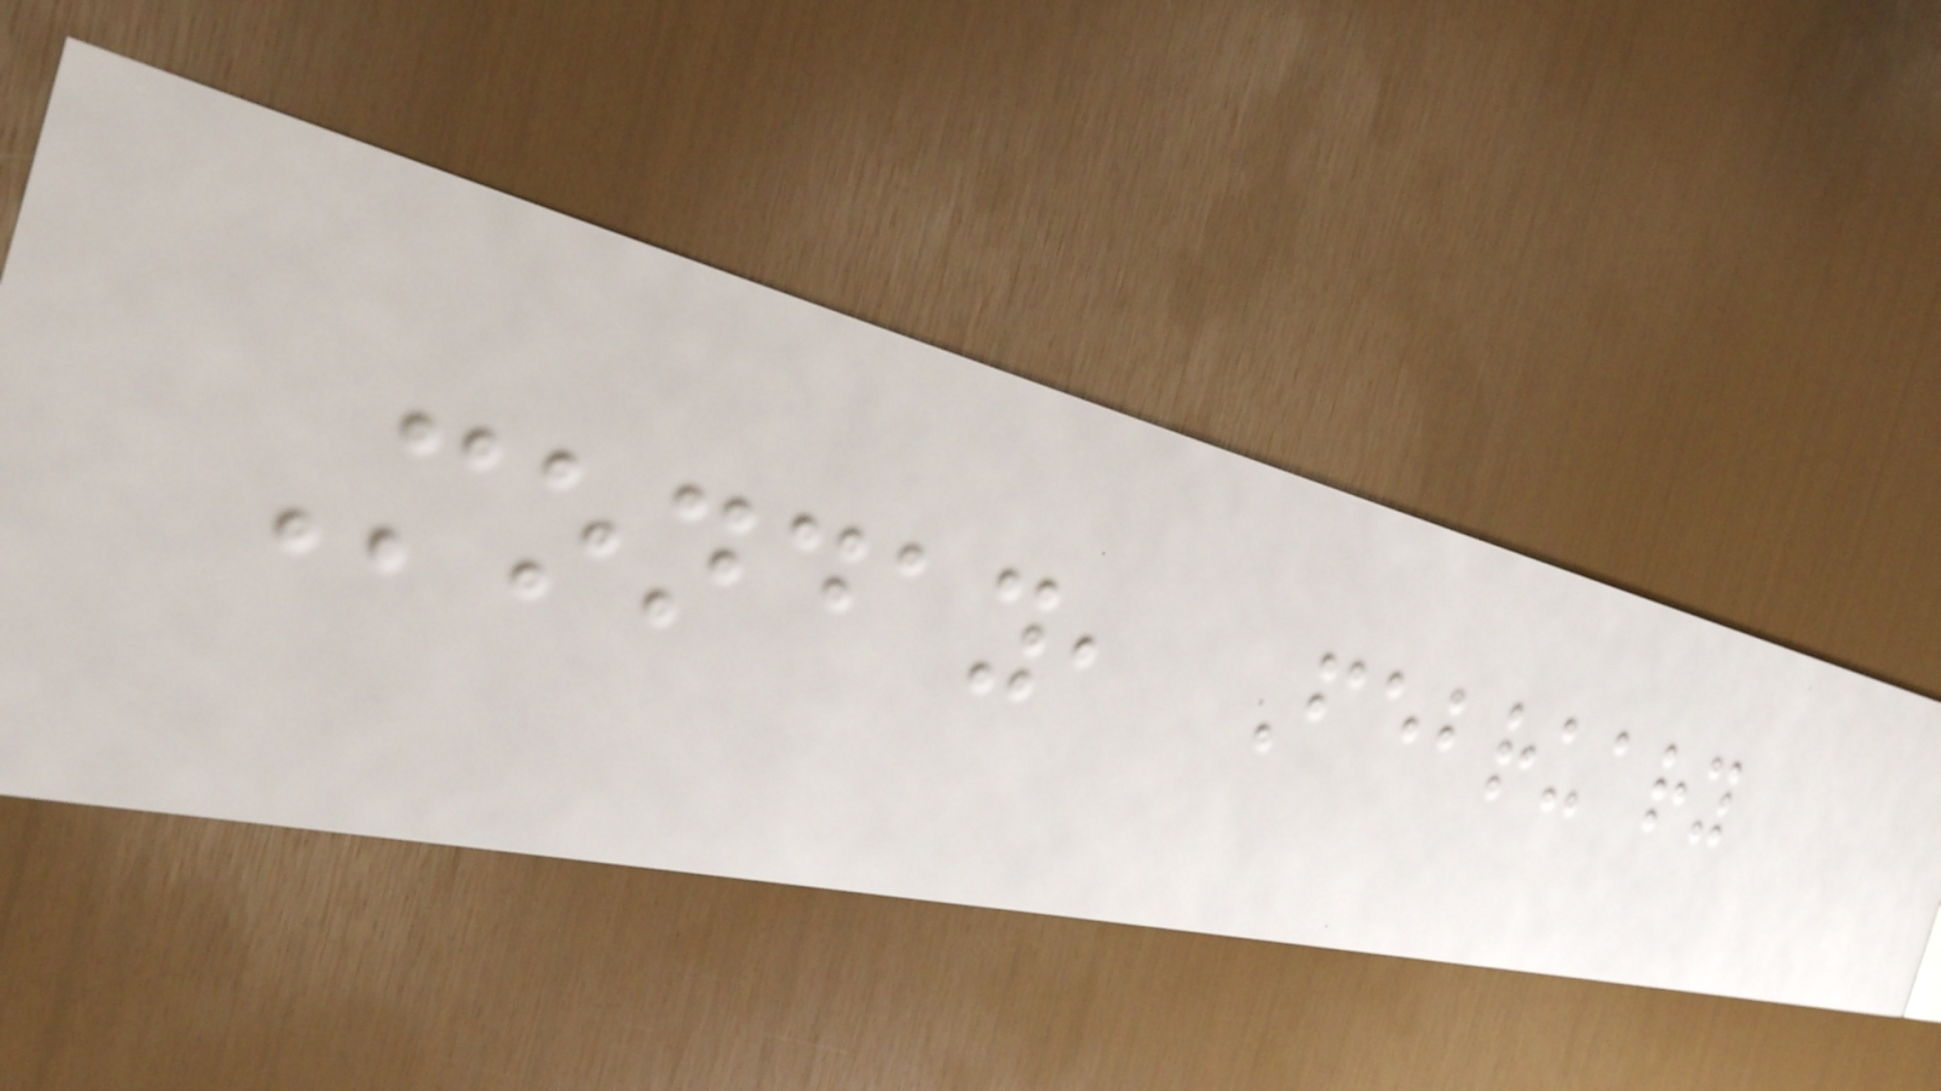Monday, February
